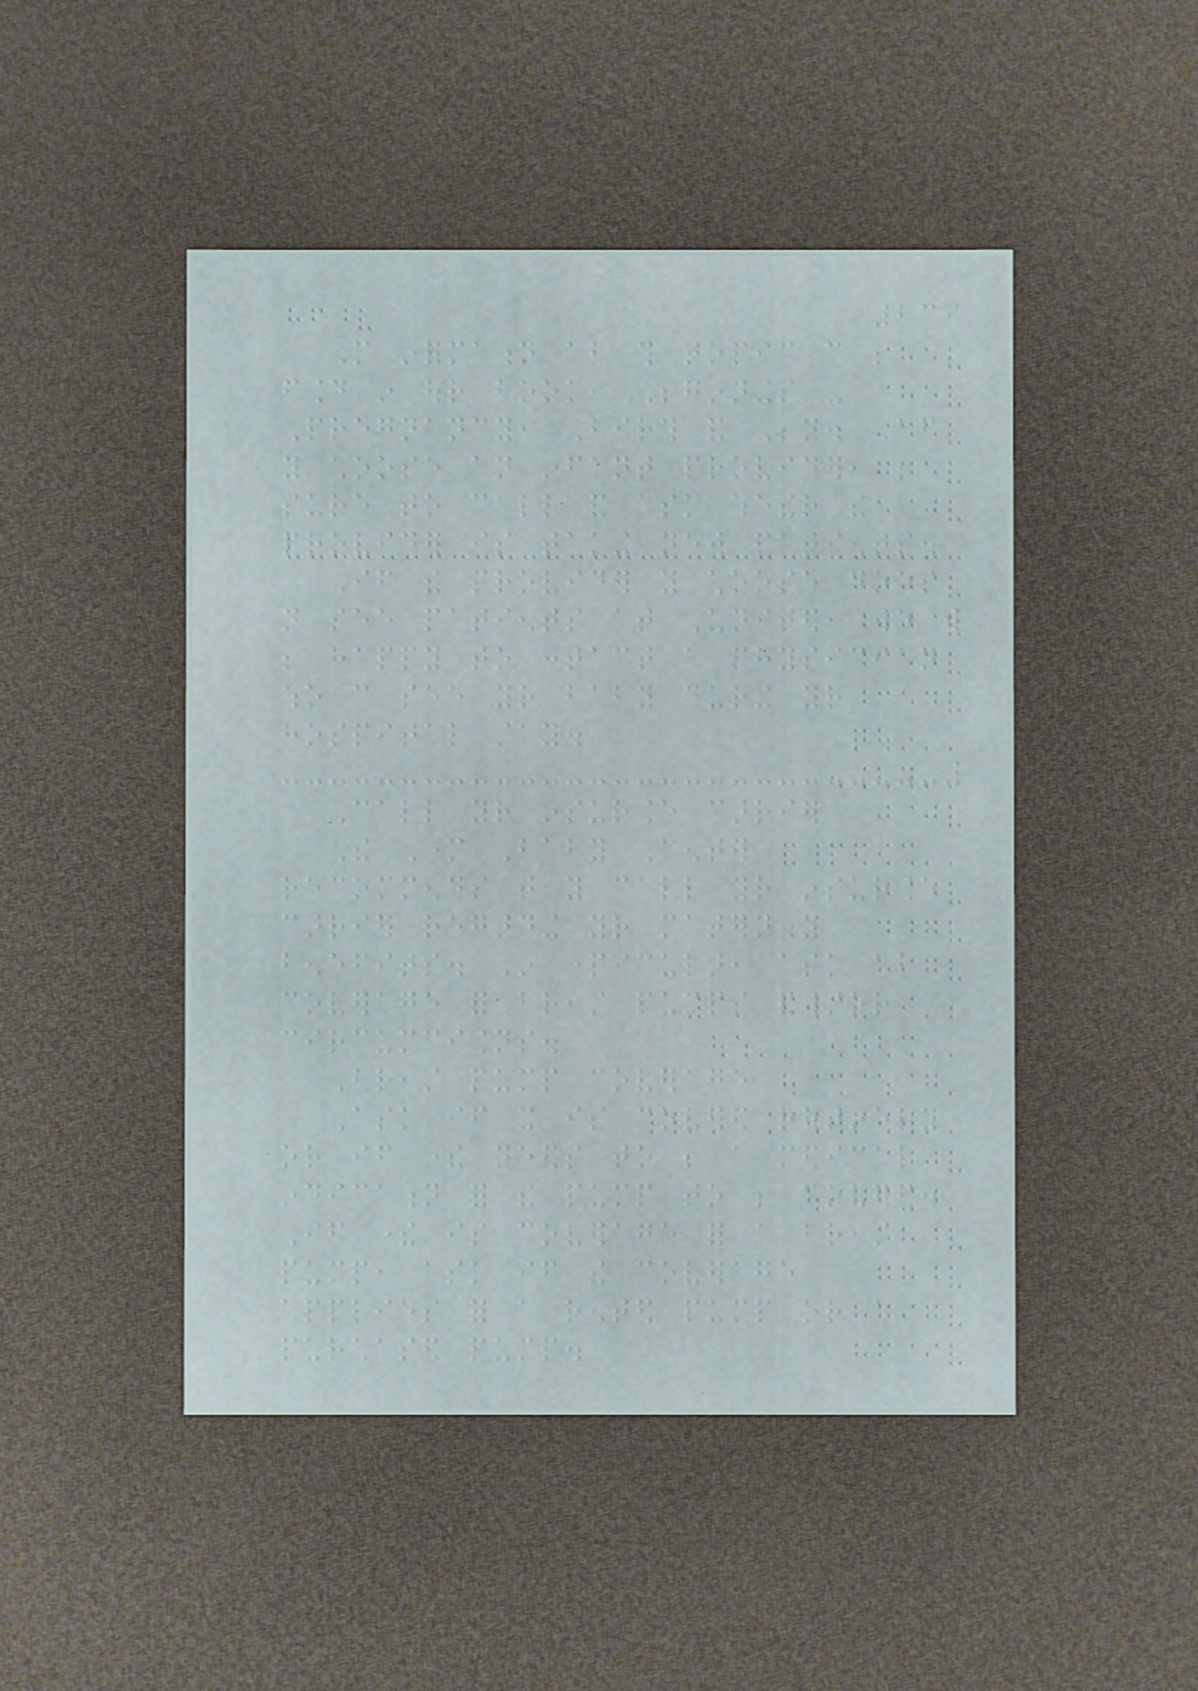239
More information about this topic can be
found in our book, Beginnings -
Pregnancy, Birth and Beyond. After
you choose an infant provider, be
sure to call and ask whether the
provider is taking new patients.
If the provider you choose does
not see patients at United, we will
be happy to contact a physician
who can see your baby during your
hospital stay.
Call your insurance carrier
The Mother Baby Center
recommends that you call your insurance
carrier regarding your maternity
benefits. In particular, ask about
coverage for breast pumps and/or
circumcisions.
Breast pump coverage
Ask if it is covered routinely
or if there needs to be a medical
indication for the pump to be covered.
If there is coverage for a breast
pump, ask if the coverage
applies for a rented pump or a
purchased pump.
